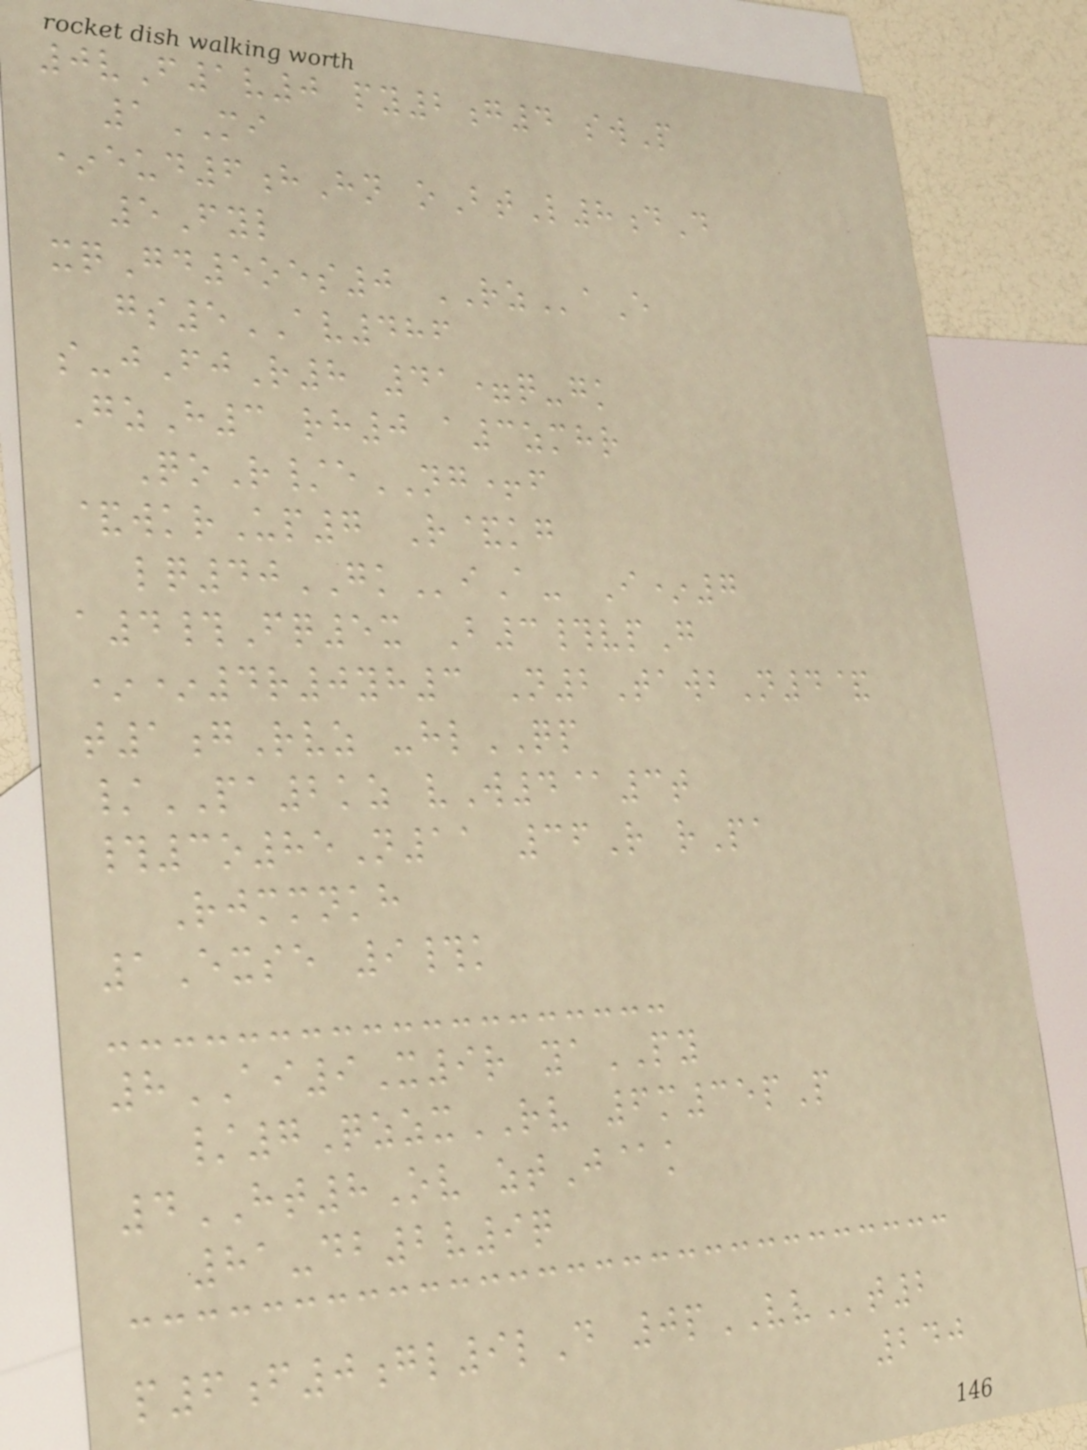0vF1v0 py2g4 swP
1MI
*eud6hHn oBtL8dD
5Fyl
xqGd5oes0 RZaE
gs5AV486
s-jFjR8 41=q-gk
GzH3 rh0 a3zmhr
QoR/eNG+f
&wkrUp7 R&kg
lq40GKiA- I*7
a4#Fq5x B3#vpG
**4r0yh3 N2TawbN4&
t1gRvz -hlQP
/PA2kz vW4@3t
#3o85N11 36R rPa
Rjmmnkh
1Exse 9#k
8AI9X9r yaPY
/7QzzxRV 6m35pP
4HT8Ov ztJ@k
81-db2v9q
p6f0gl9lD 0pVVt2
240
